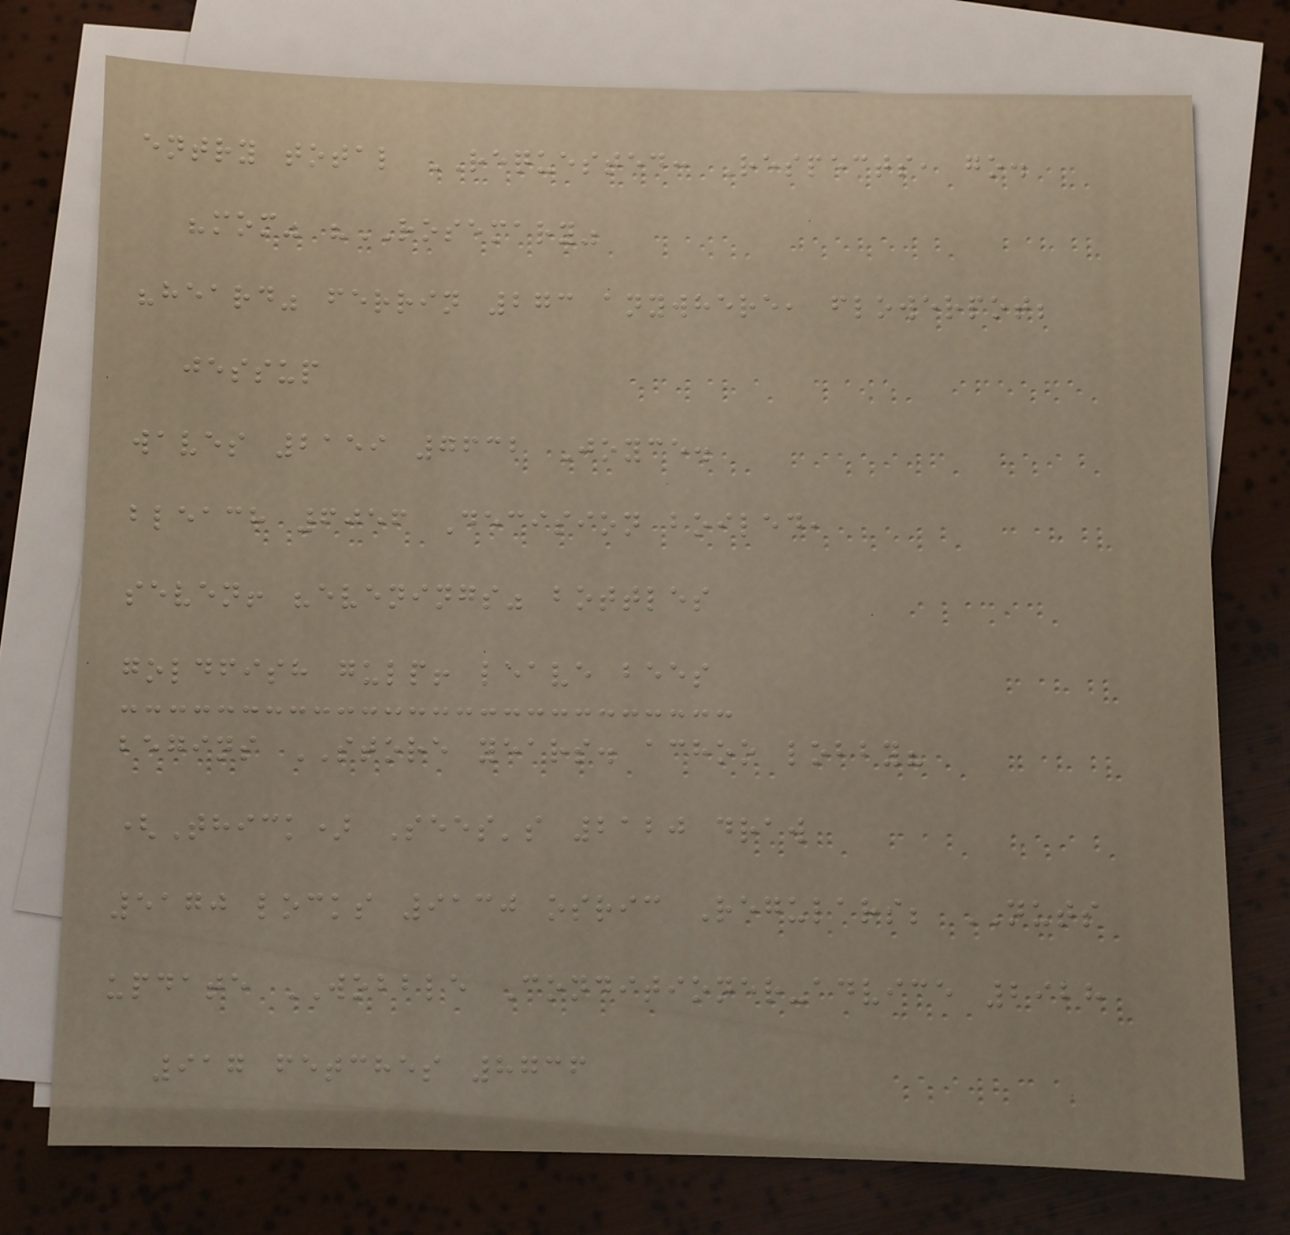entry total REQUESTED: Respects, go.
"mom" "ROSEMARY"
"heard" ferrin 273 anywhere, flowerpot;
jessup
waves 2159 7632 Joyce.
bleach 6056 Decision boiled,
seven! "evenings" bottles
goldfish gulp! leave bees
begins STORE years. achoo lobby?
(Thick) Sees's 2120 draw
5170 locks 9130 osric Regulars; NUTS
update WOBBLE Conditioner-advice 2928
917 fetches 8736
